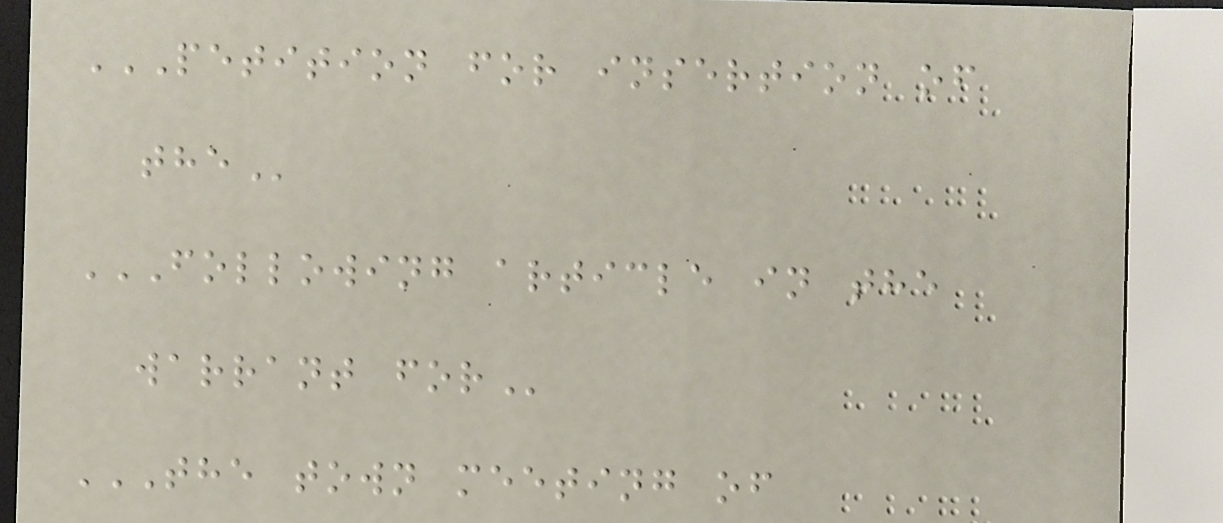PETITION FOR INSERTION OF
THE
FOLLOWING ARTICLE IN THE
WARRANT FOR
THE TOWN MEETING OF
